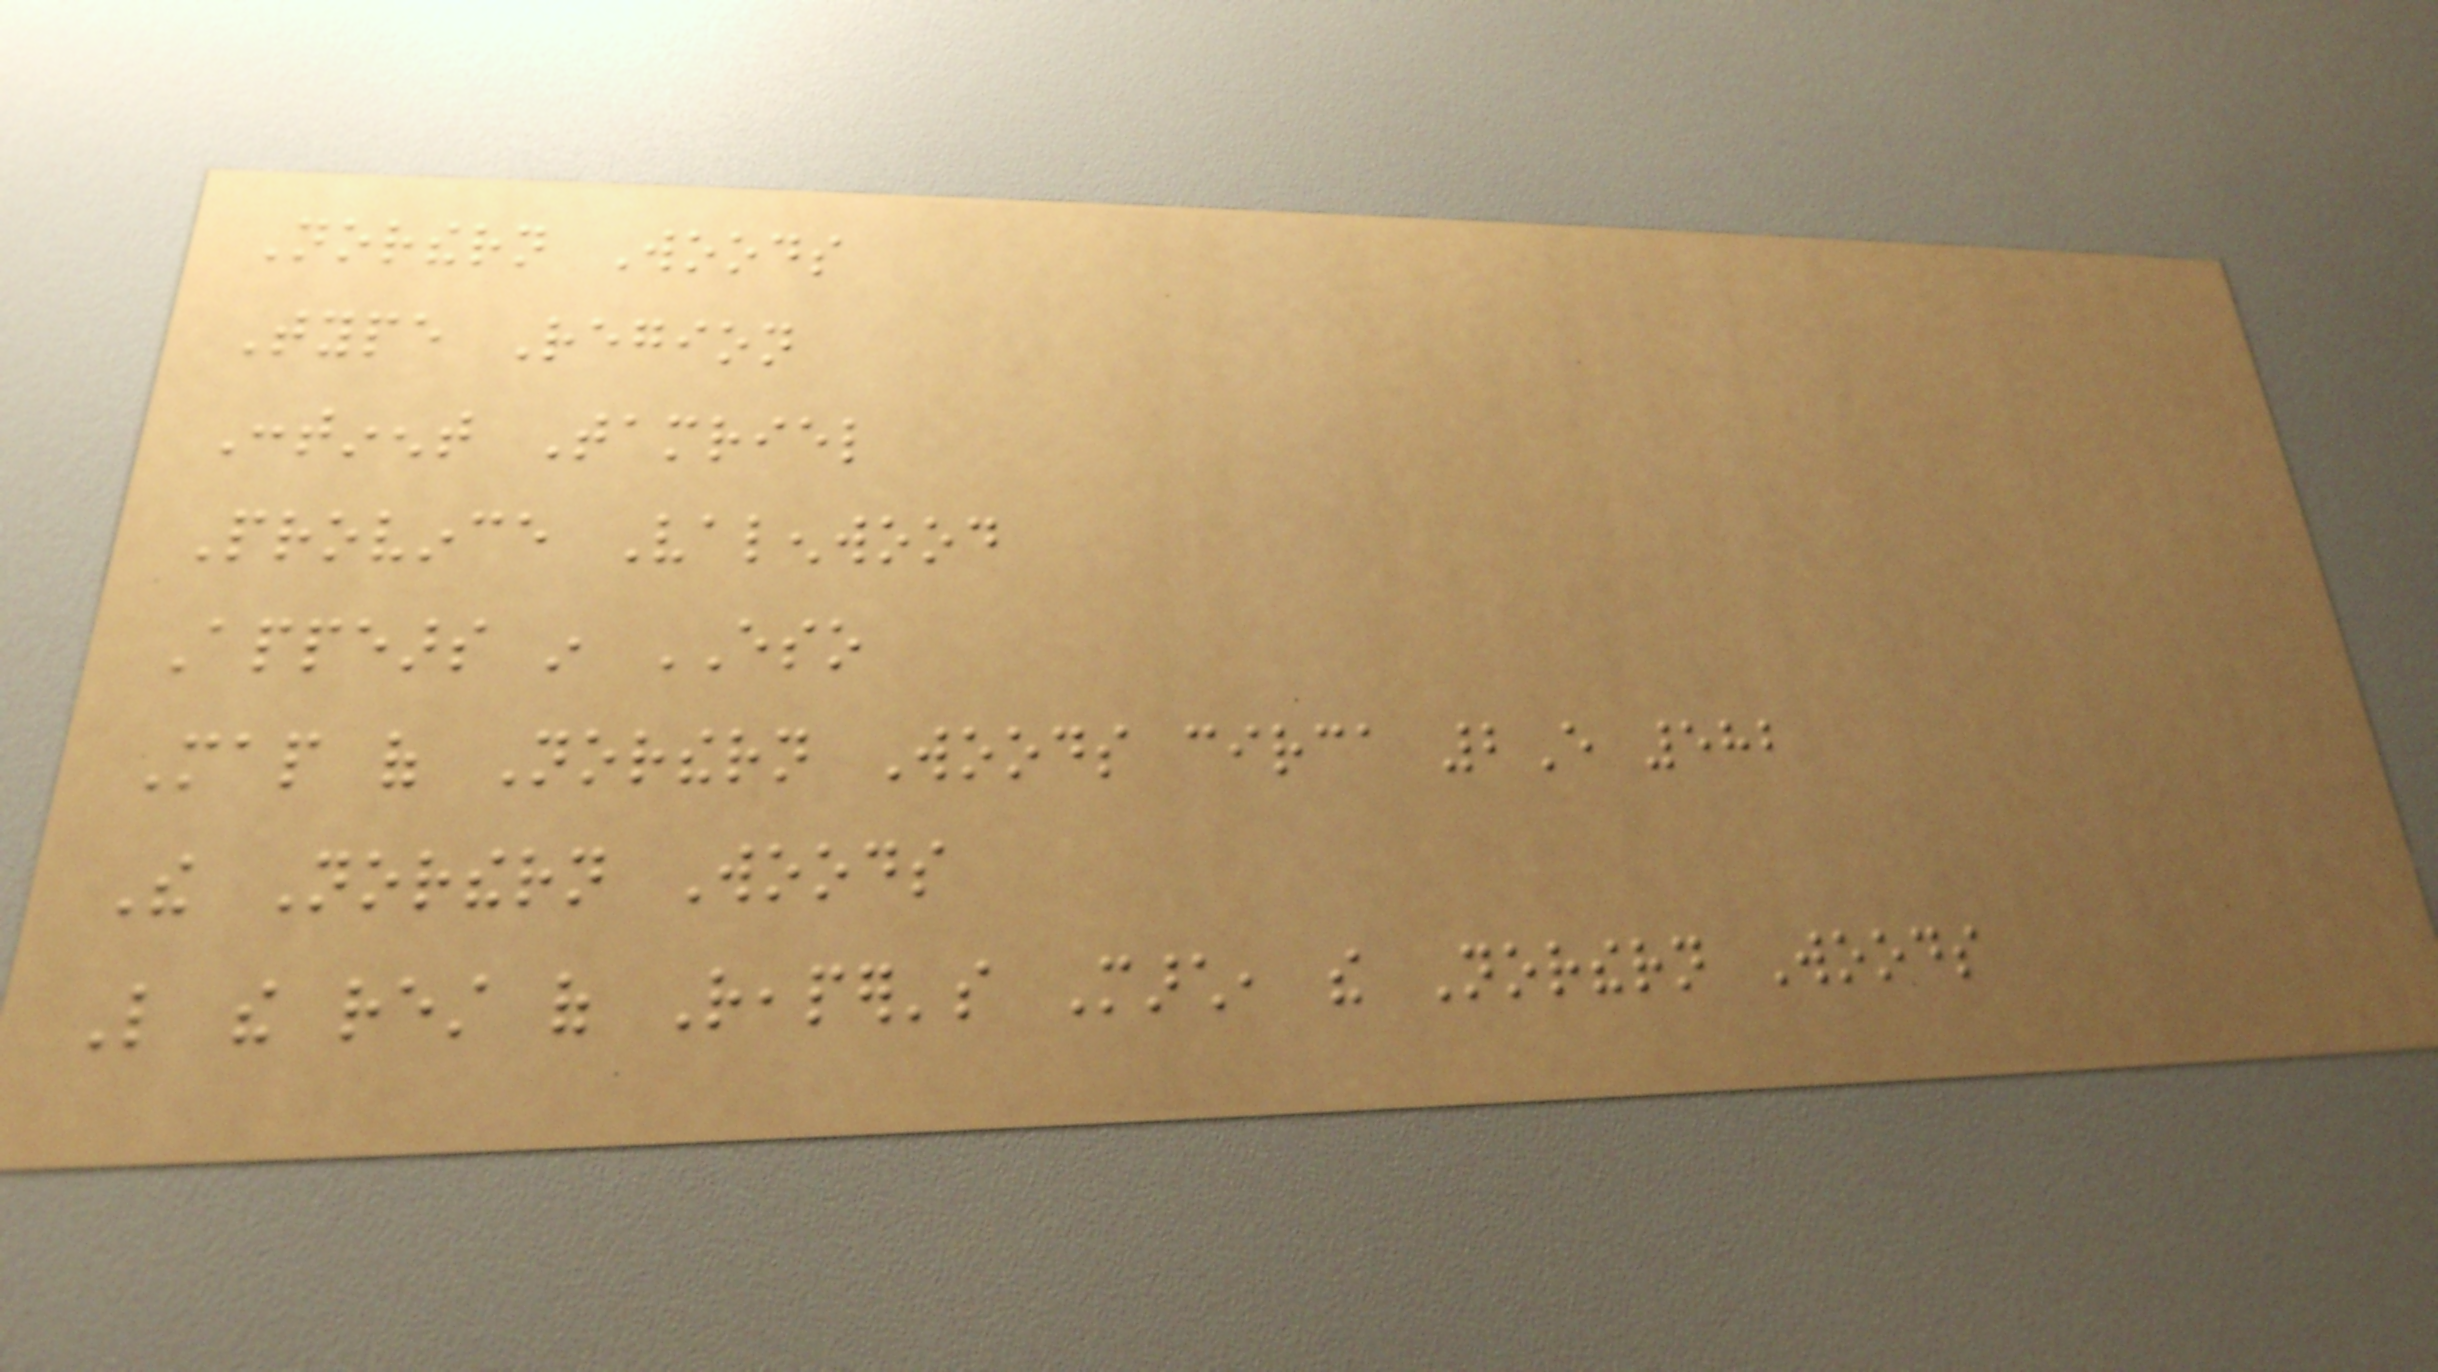Northern Woods
Type Region
Continent Tamriel
Province Valenwood
Appears in ESO
Map of Northern Woods circa 2E 582
The Northern Woods
Like the rest of Reaper's March, the Northern Woods
